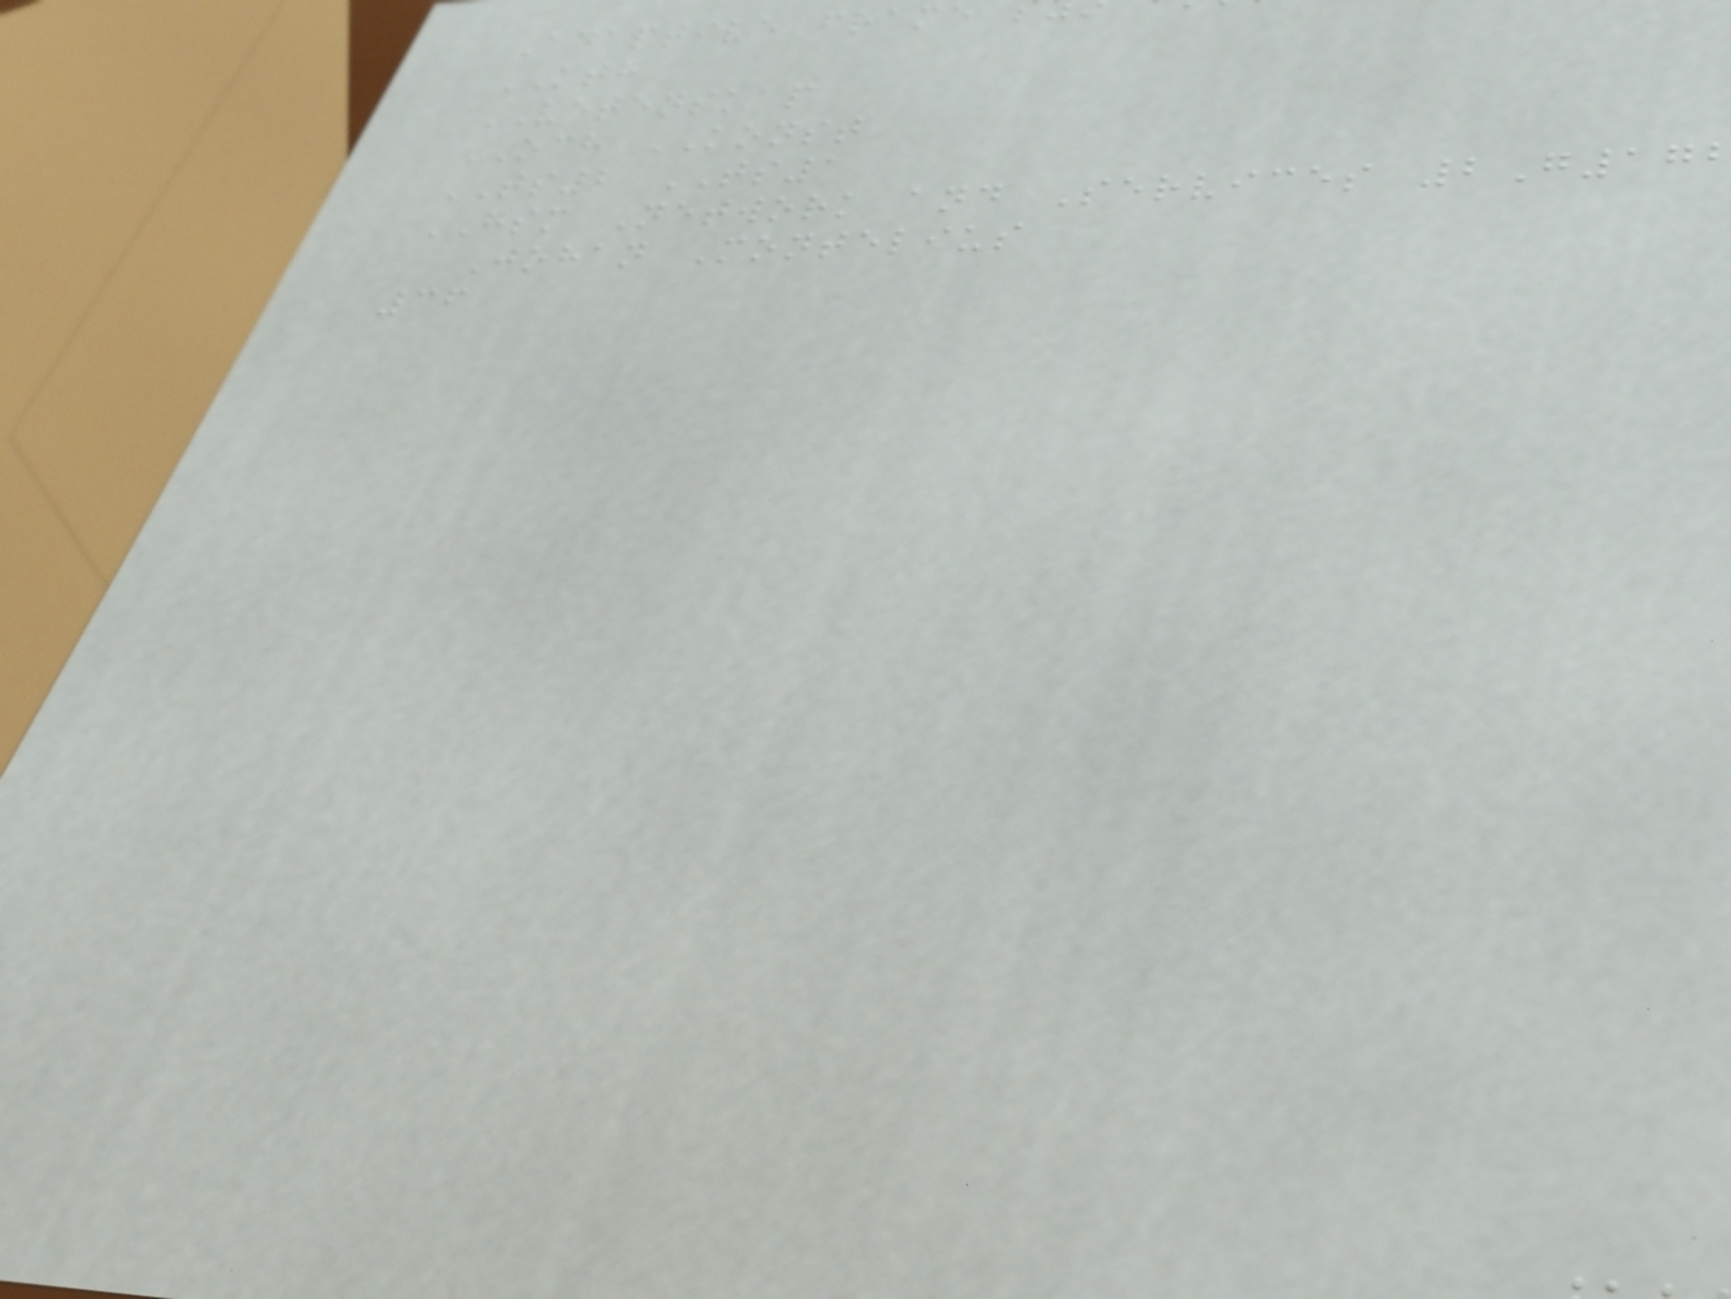Adaptive frame
KTH
VETENSKAP
OCH KONST
TS2 TS1
GSM Network and Services 2G17
Johan Montelius
36
